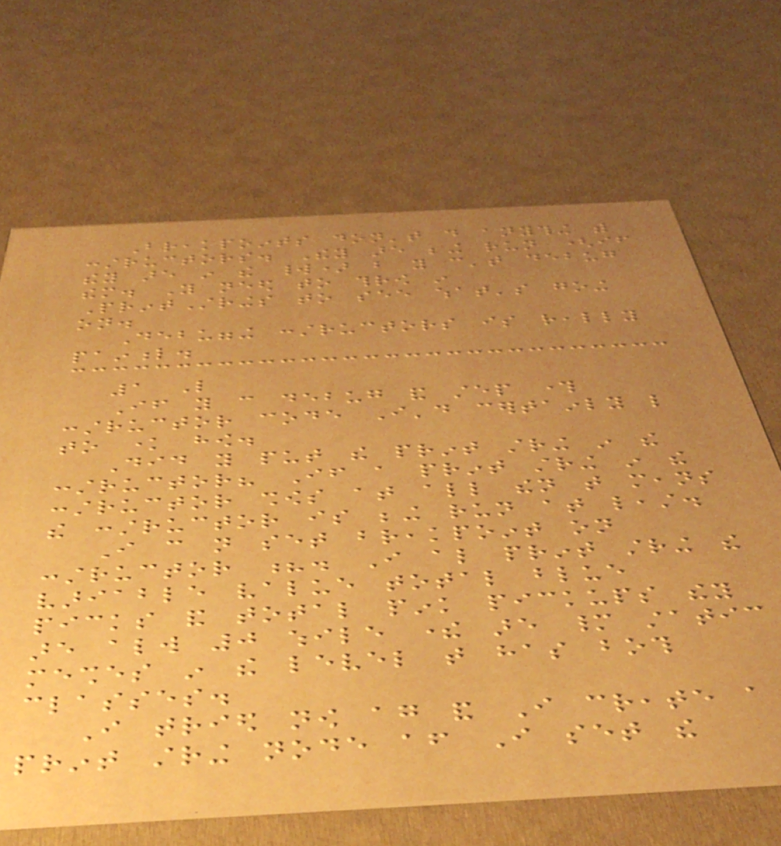Breakpoints don't do anything with
constructors. They are being run (if
they are in the world) but you can't debug
them. You need to throw in
PrintStrings to see what's going
on.
Debugging constructors is really
painful.
1 Like
If you can debug and step through
constructor code I'd certainly like
to know how.
Did you put the print string in the
constructor? If a print string in the
constructor shows at all then that means
the constructor is being run at least.
I can not set breakpoint on
constructor ?. I also print string the
variable value total blue
picks and total pink pickups they
are always 0 while there are many static
meshes in the level that has both
classes.
I tried now again and I create a
print string node after I set the
